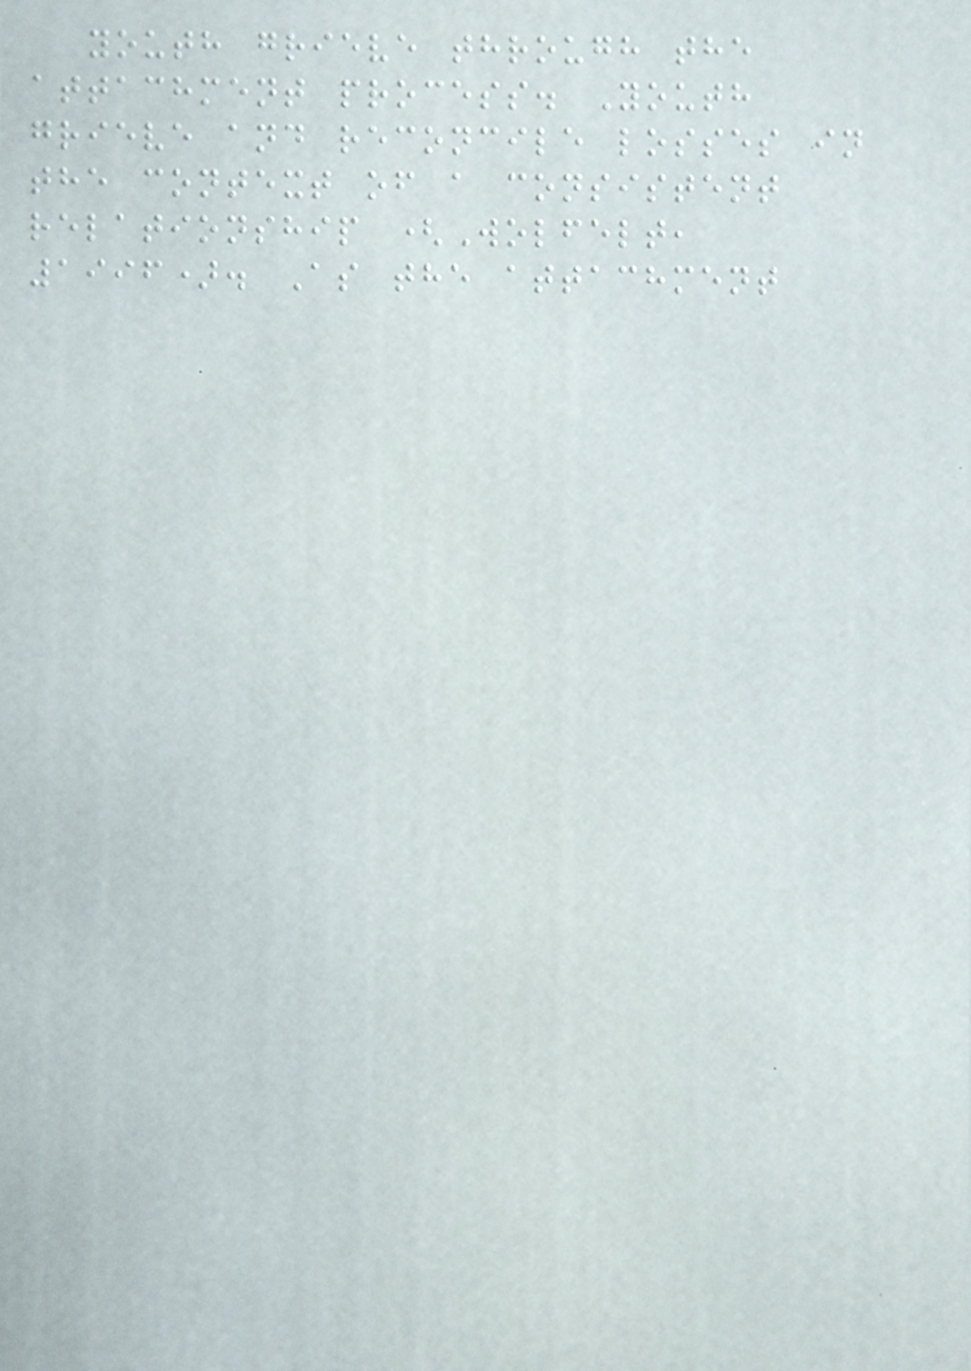youth grieve through the
attachment process. Youth
grieve and reconcile losses in
the context of a consistent
relationship (Wolfelt,
1996). As the attachment
